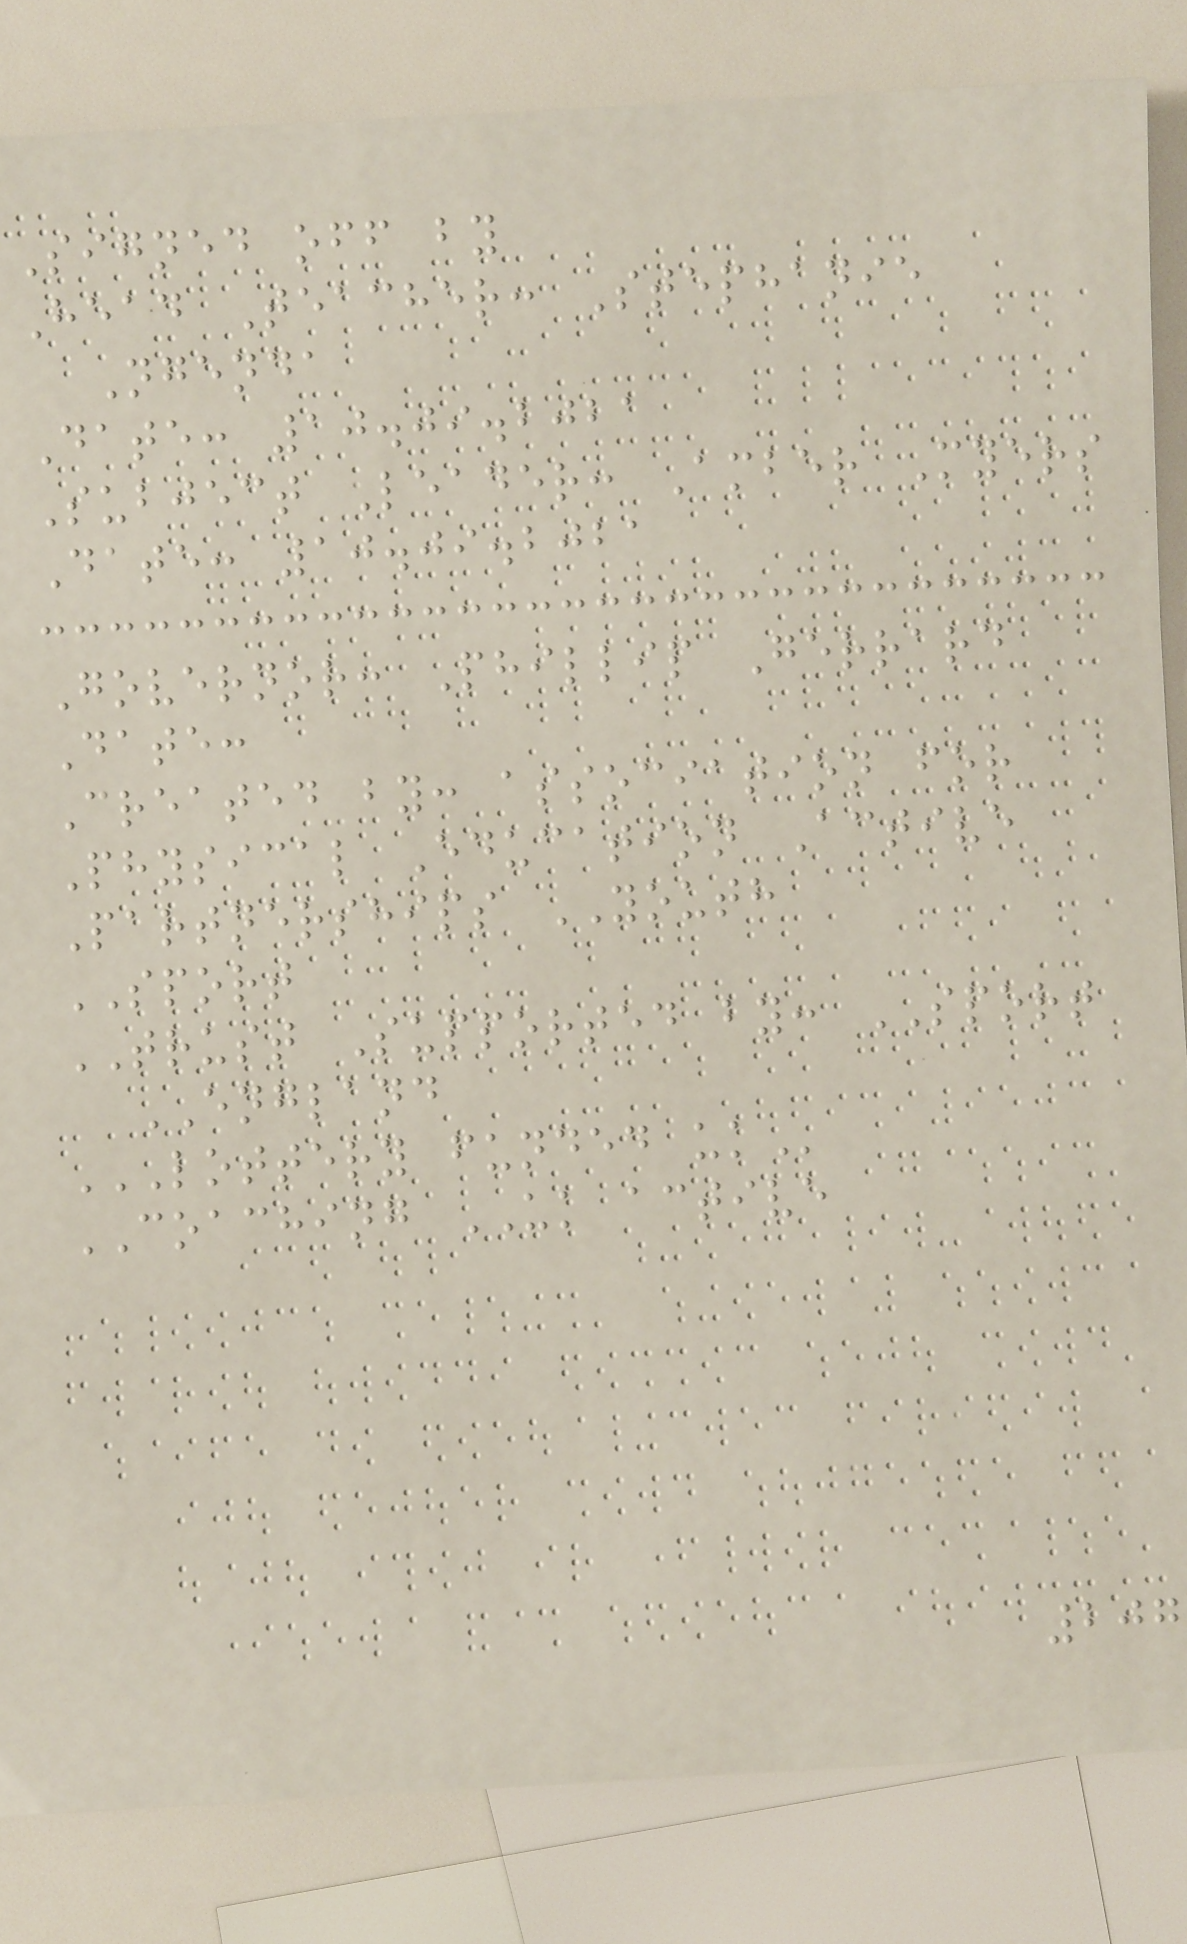Signed off by
Head Teacher: Stephanie
Ngenda
Date: 10.09.2021
Subject Leader: Amber Myers
Date: 10.09.2021
Governor: Phillip Gerrard
Date:
Created by: association for
Physical Education Active
Partnerships YOUTH
SPORT
TRUST Supported by: SPORT
ENGLAND
LOTTERY FUNDED UK
COACHING UK active
207
